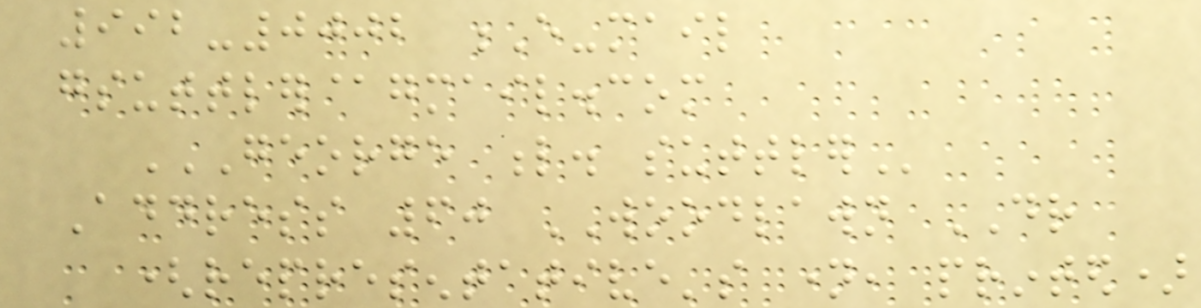992-0002 E-mail
gsuttler@gmail.com
GEORGE L. SUTTLER
Address 60 WOODLAWN DR
(representative's name, printed)
